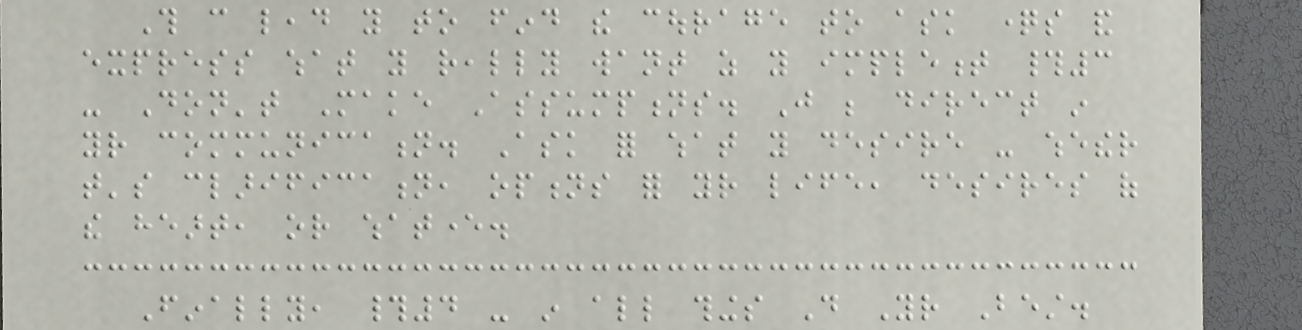This can lead you to find the courage to ask questions and
express what you really want as you implement #3
- Don't Make Assumptions. Just be direct in
your communication. Ask for what you desire - whether
that's clarification, options for your life, desires of
the heart, or whatever.
Finally, #4 - in all things Do Your Best.
